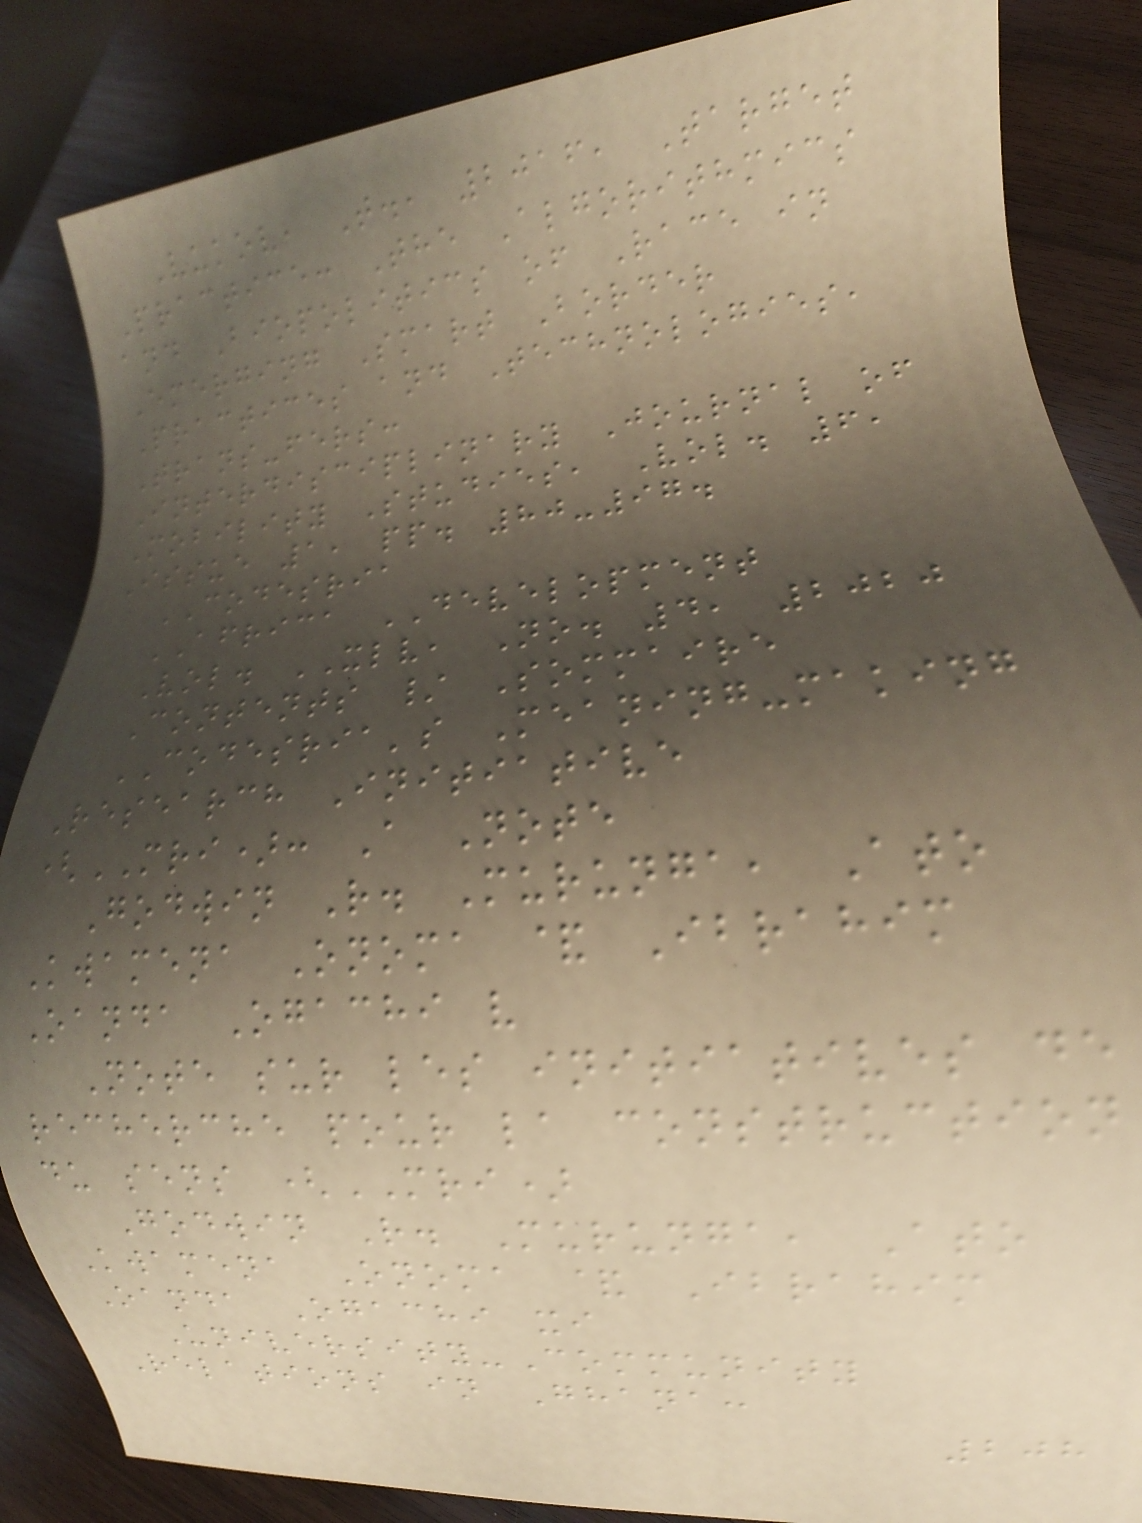Vukov, T., 2016, Target
Practice: The Algorithmics
and Biopolitics of Race in
Emerging Smart Border
Practices and Technologies,
Trans-fers:
Interdisciplinary Journal of
Mobility Studies, Vol. 6,
Issue 1, pp. 80-97.
CODESRIA
AFRICA DEVELOPMENT
Vol. XLV, No. 4, 2020
Contents / Sommaire
CODESRIA's Meaning-making
Research Initiative
(MRI): A Note
Godwin R. Murunga, Ato
Kwamena Onoma & Ibrahim
Oanda Ogachi v
Note sur les initiatives de
recherche pour la construction
du sens (MRI)
Godwin R. Murunga, Ato
Kwamena Onoma & Ibrahim
Oanda Ogachi xi
University-Community
Relations in Ghana:
208
